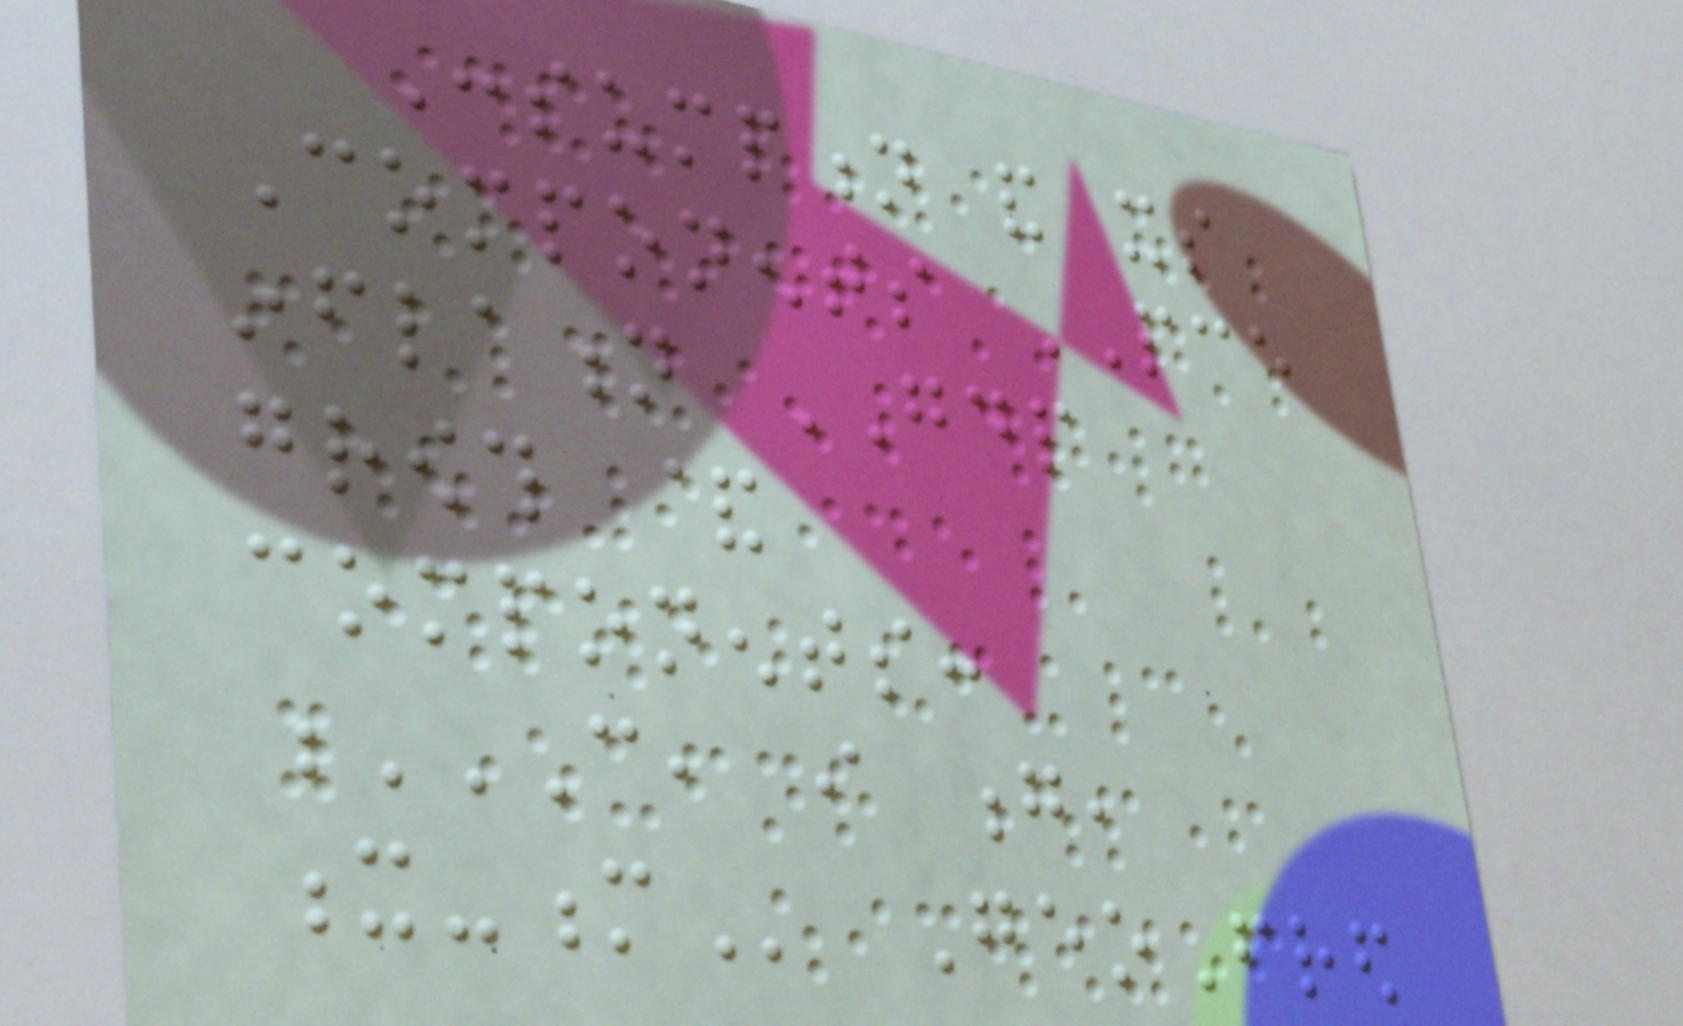Consumption and its
Components PCE
inflation GDP
growth &
components:
C, I G,
X-M GeoFred
